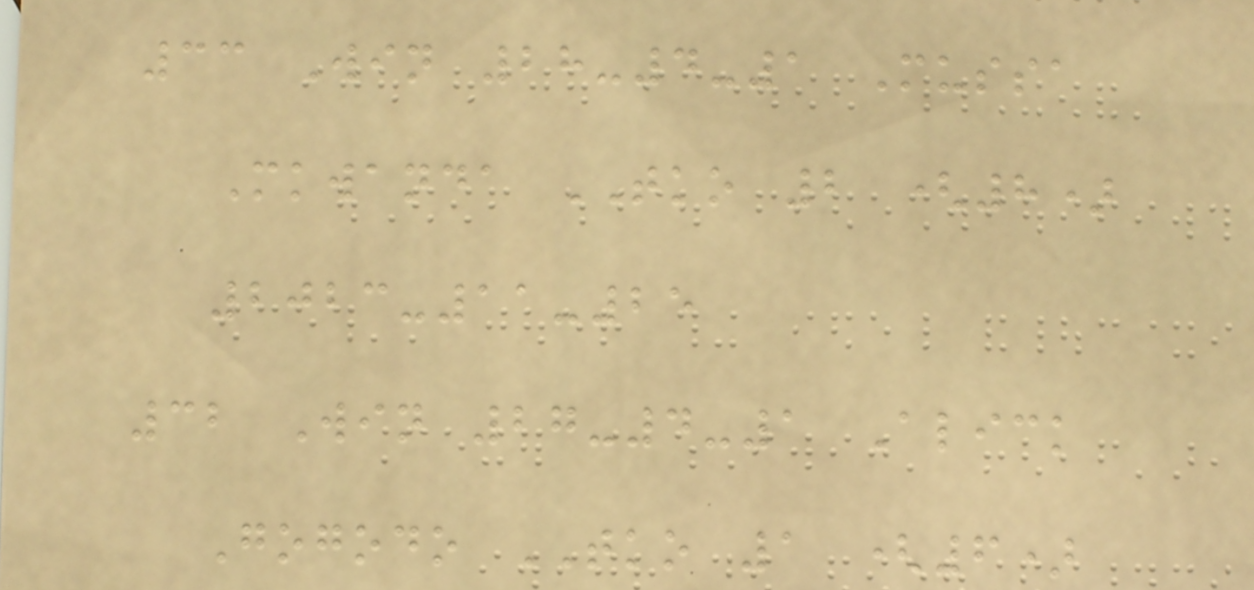33 Win 28-4-1 Mussa
Mkwanda TKO 2 (8)
2023-11-25
32 Win 27-4-1 Alick
Gogodo TKO 1 (6)
